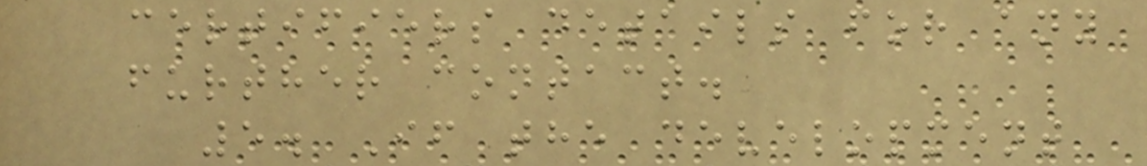certifiers details for any
further contact.
5. If the development
